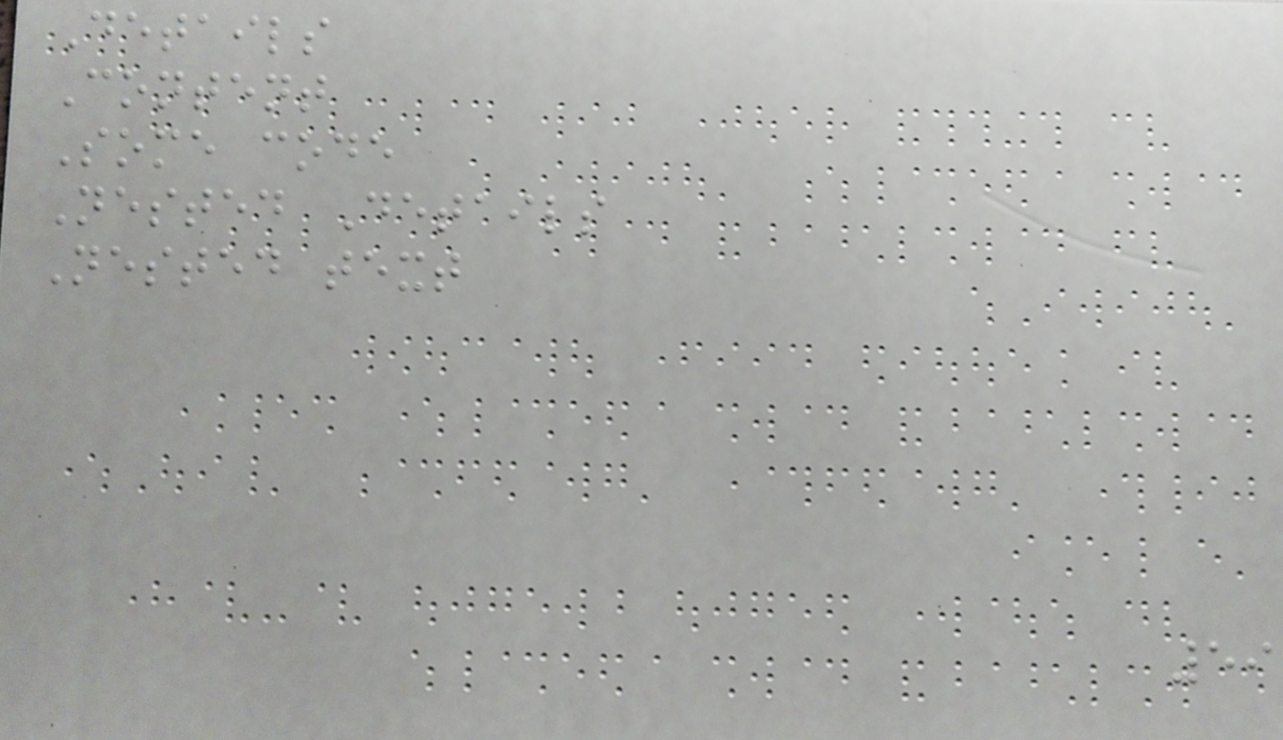Details
Content
Some code
Nested Details
Nested text
59
